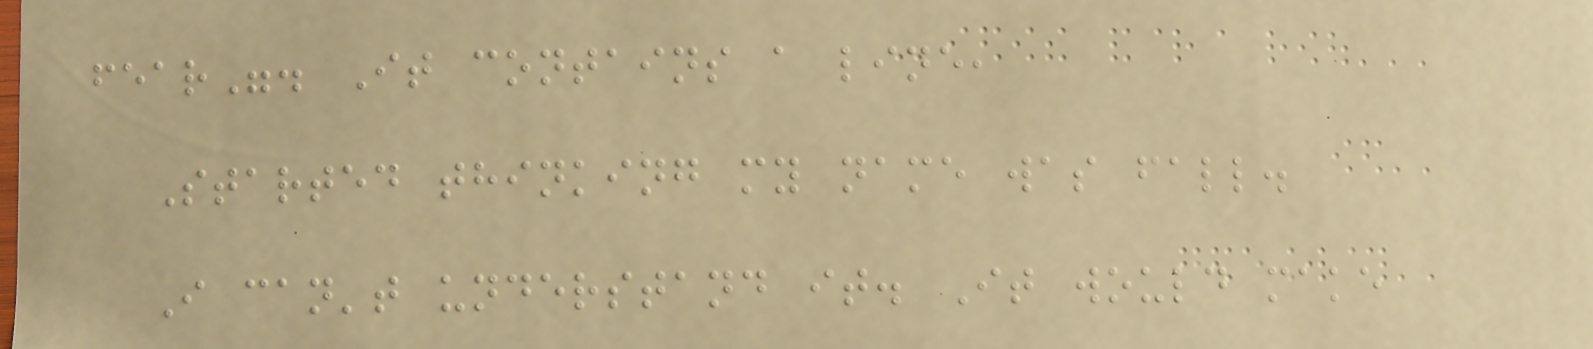fear". It contains a line,
Started thinking my name was fall.
I can't understand it. It would make
